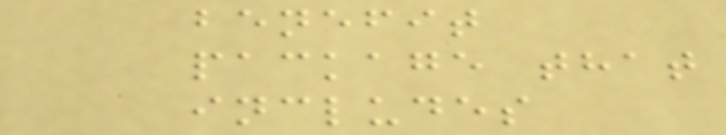benefit
package that
includes
